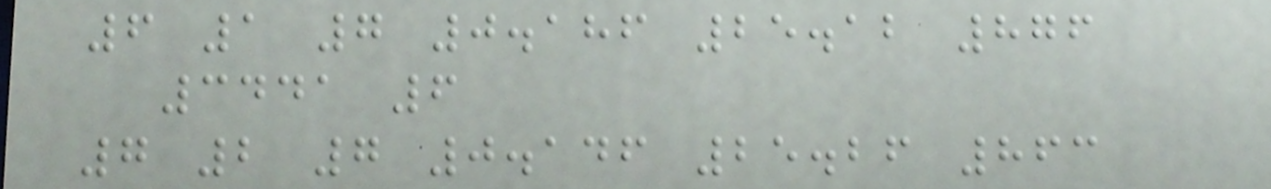6 1 7 0.186 25.12 876
3441 6
7 2 7 0.146 25.26 863
